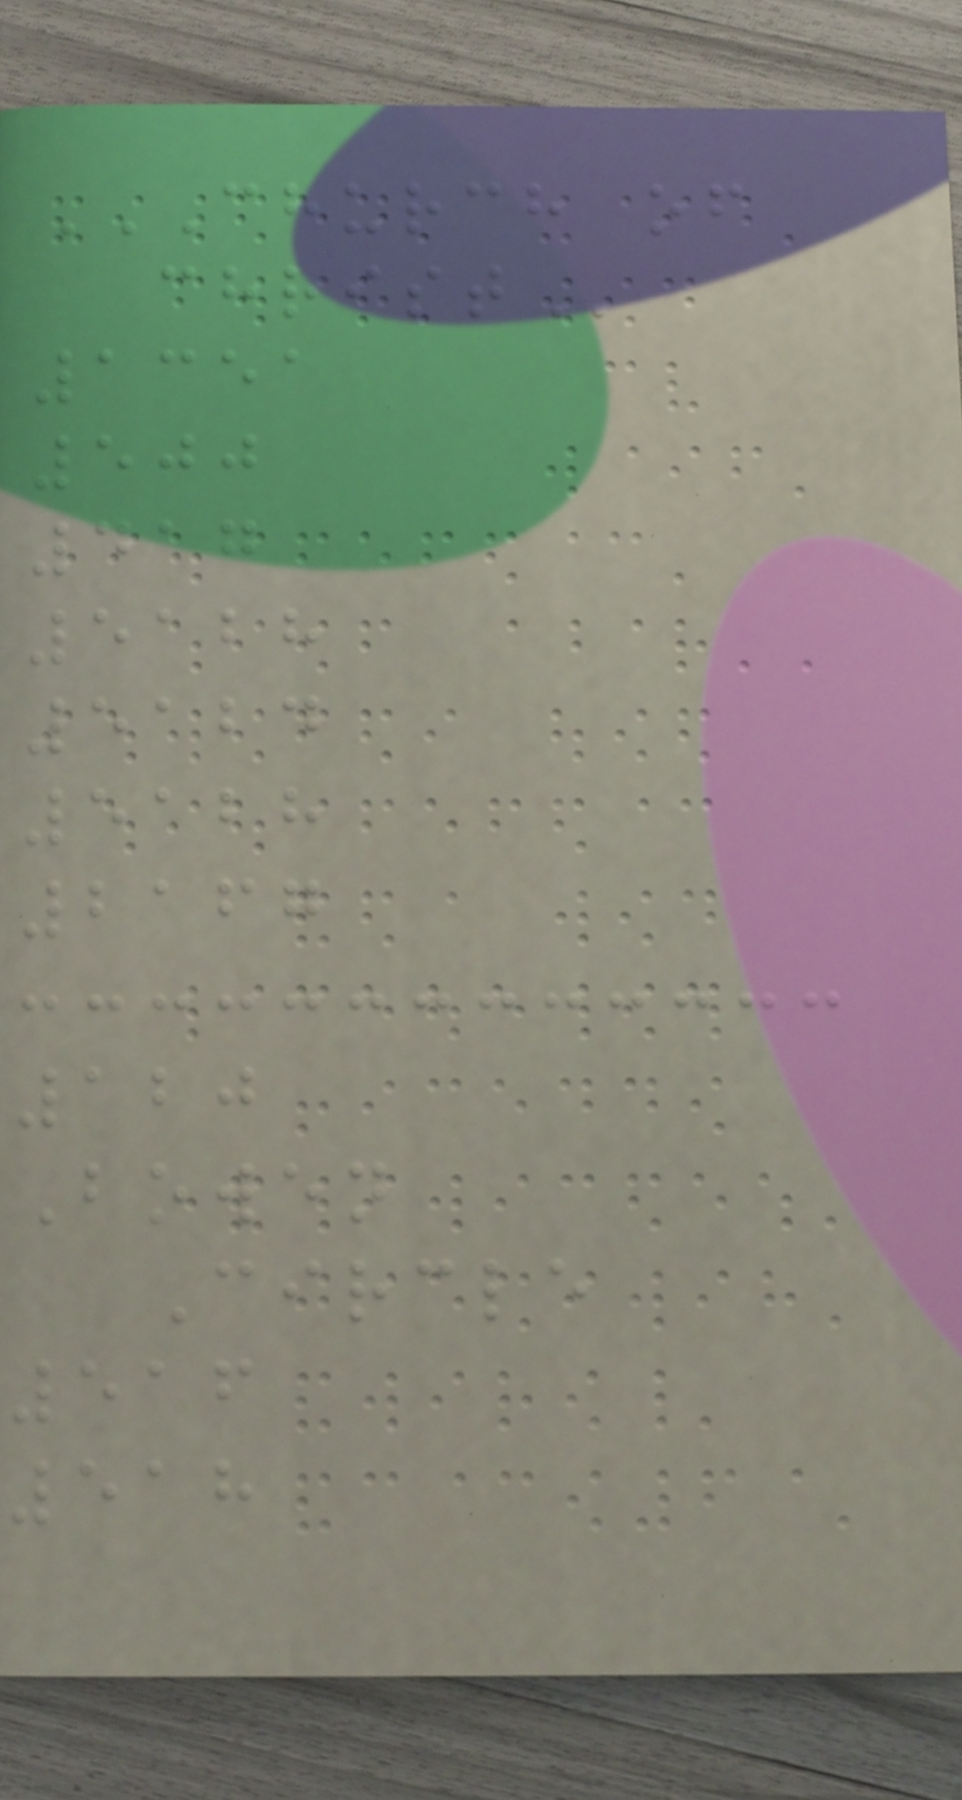CHURCH OF
CHRIST
1351
500
417
5128
5124
5128
2167
120
Bowen
Circle
516
518
